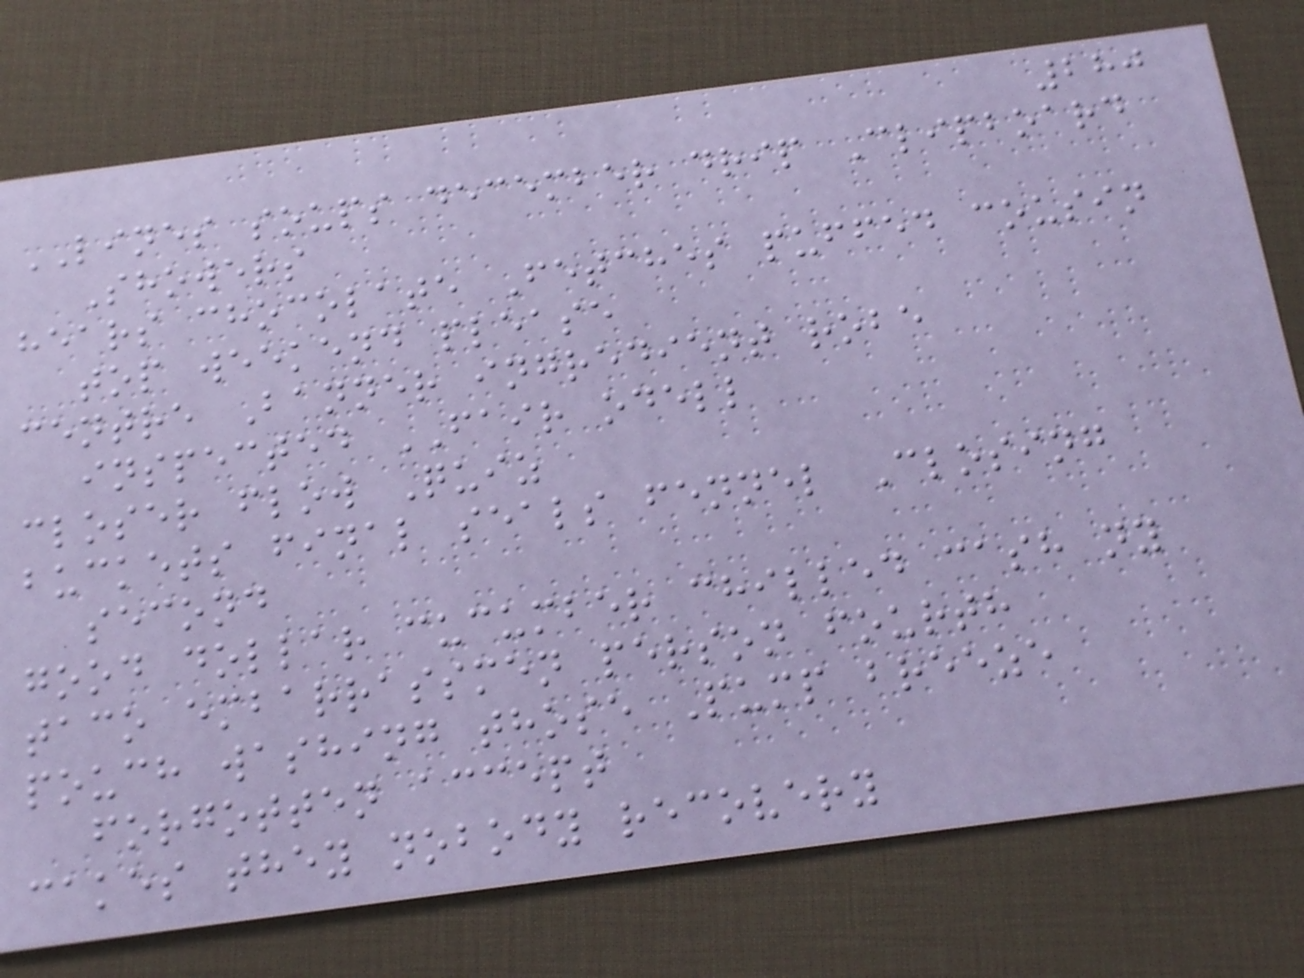280
LINES soups december drip Clipboard
Showers
hears chocolate Fetches puffed cousin
top weekend please
centre Banner ingredient robe
inspected FAIR odell
closer flow Quiz
buckets final seals fennel Closing
second
good dollar cucumber chilled cash ny
taco embarrassmen person fourth
pouch washing those Pump breeze
forgotten accept
cakes they nobody recovery
